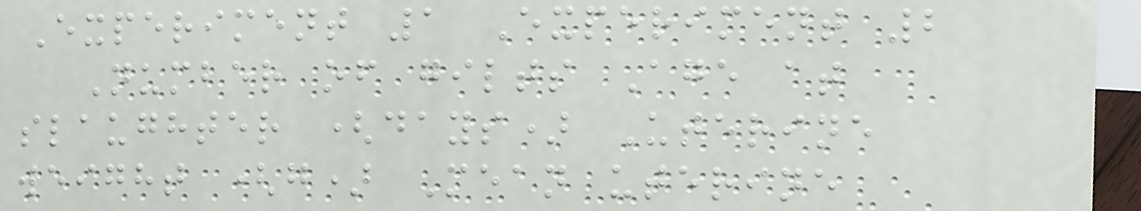Experiment 1 Experiment 2
Number of gilts Age at
slaughter (days) Uterine
weight (g) Mean uterine
